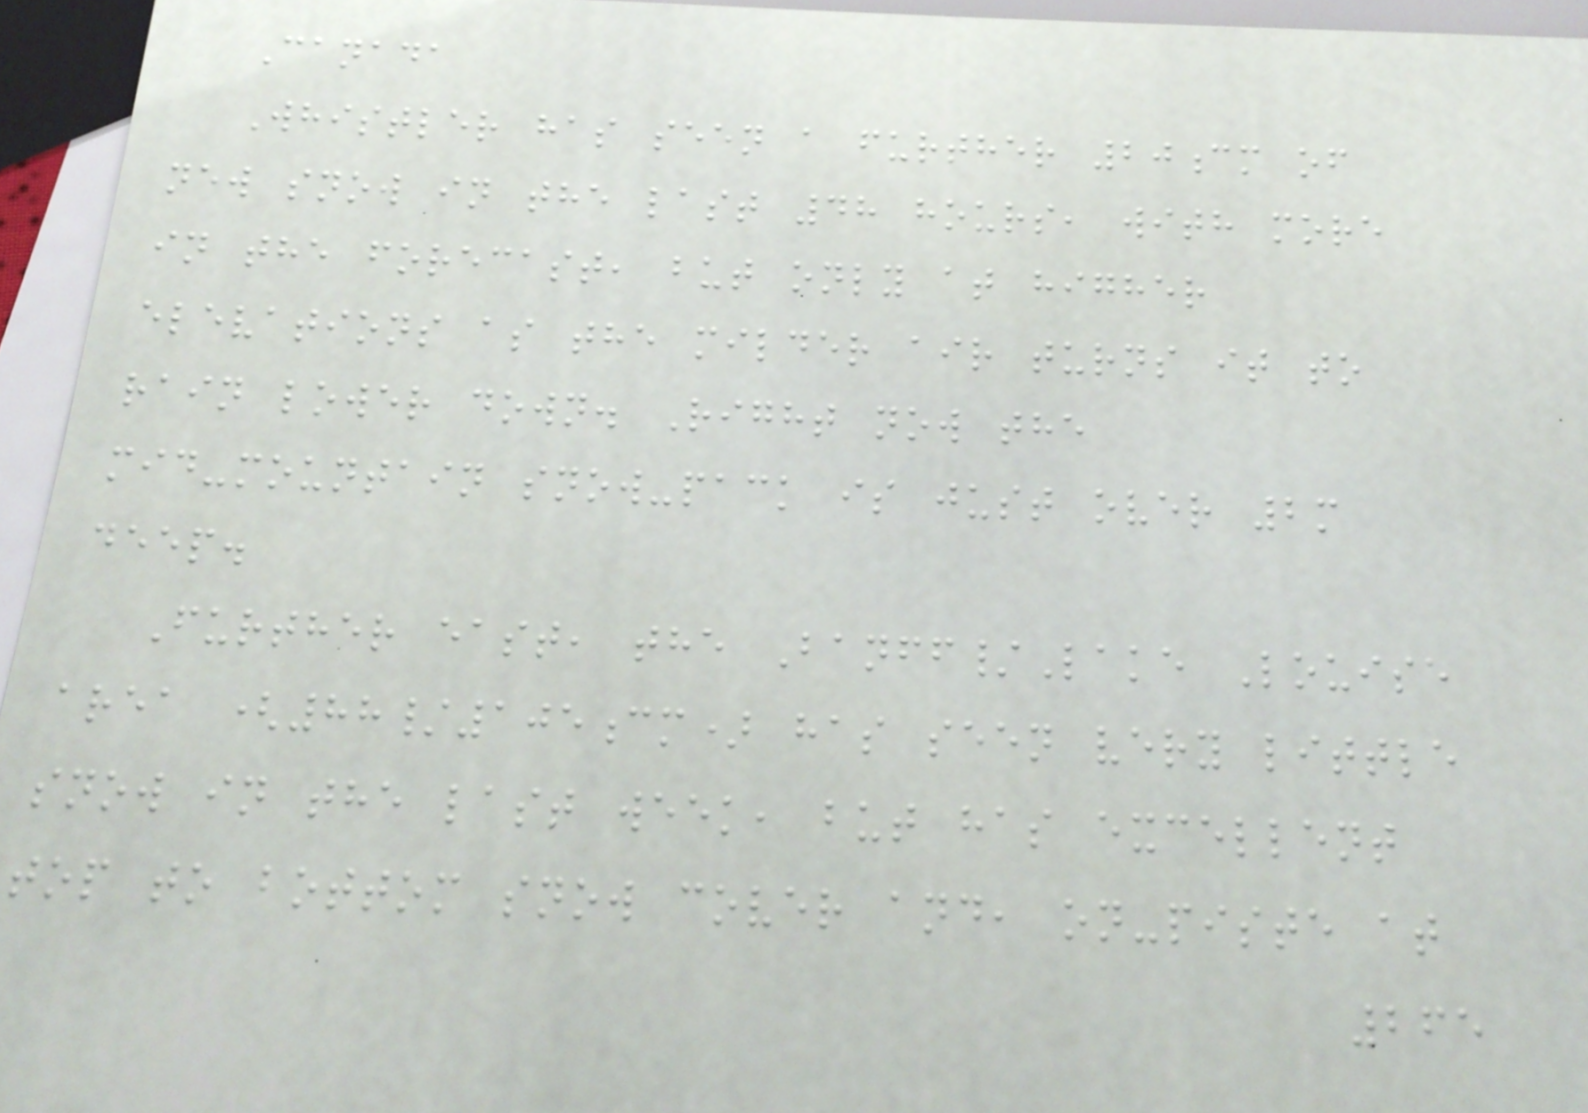Canada
Whistler has seen a further 20cm of
new snow in the last 48 hours, with more
in the forecast, but only at higher
elevations as the milder air turns it to
rain lower down. Right now the
mid-mountain snow-pack is just over 2m
deep.
Further east, the Banff/Lake Louise
area (88/105cm) has seen very little
snow in the last week, but has excellent
top to bottom snow cover and, on-piste at
265
